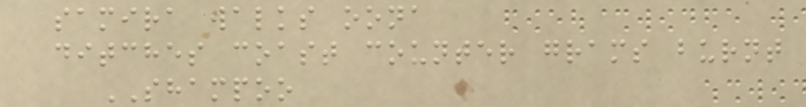samira walks oona
ditches coast counter grams burnt
SHAMPOO
